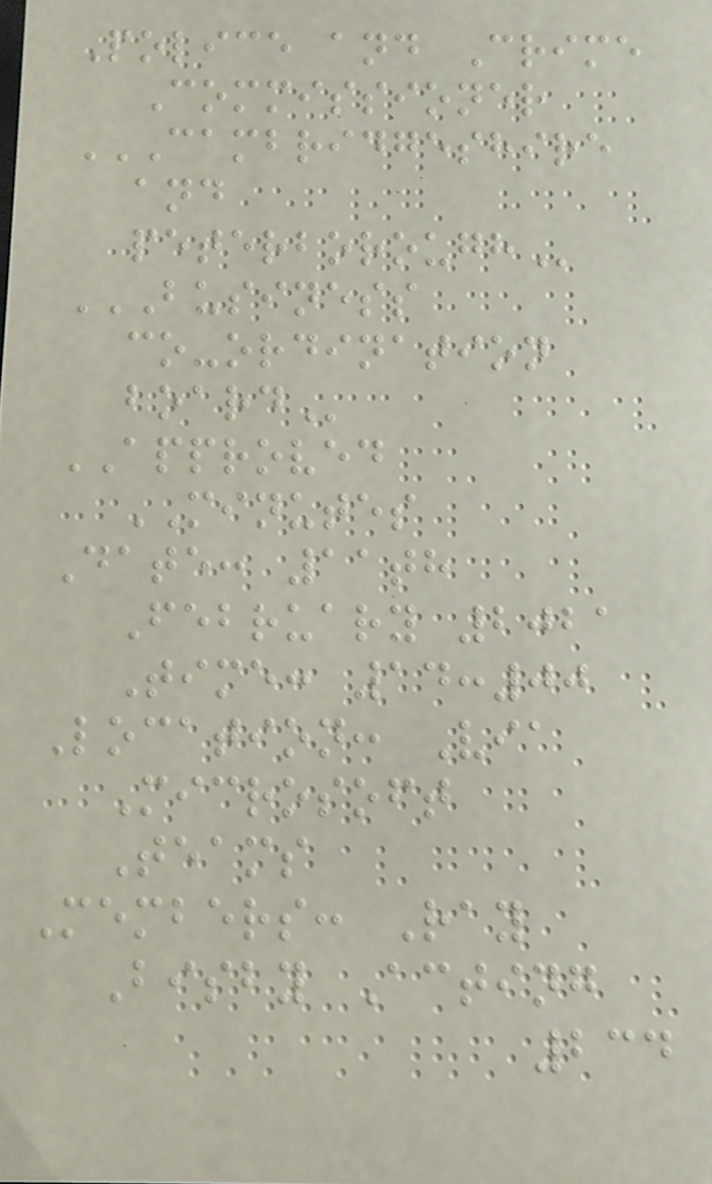Police and Crime
Commissioner
CAMBRIDGESHIRE
AND
PETERBOROUGH
BUSINESS
CO-ORDINATION
BOARD
APPROVED
MINUTES
Date: 11th
February 2021
Time: 14:00
Location: Via
Microsoft
Teams
Members: Ray
Bisby Acting
234
